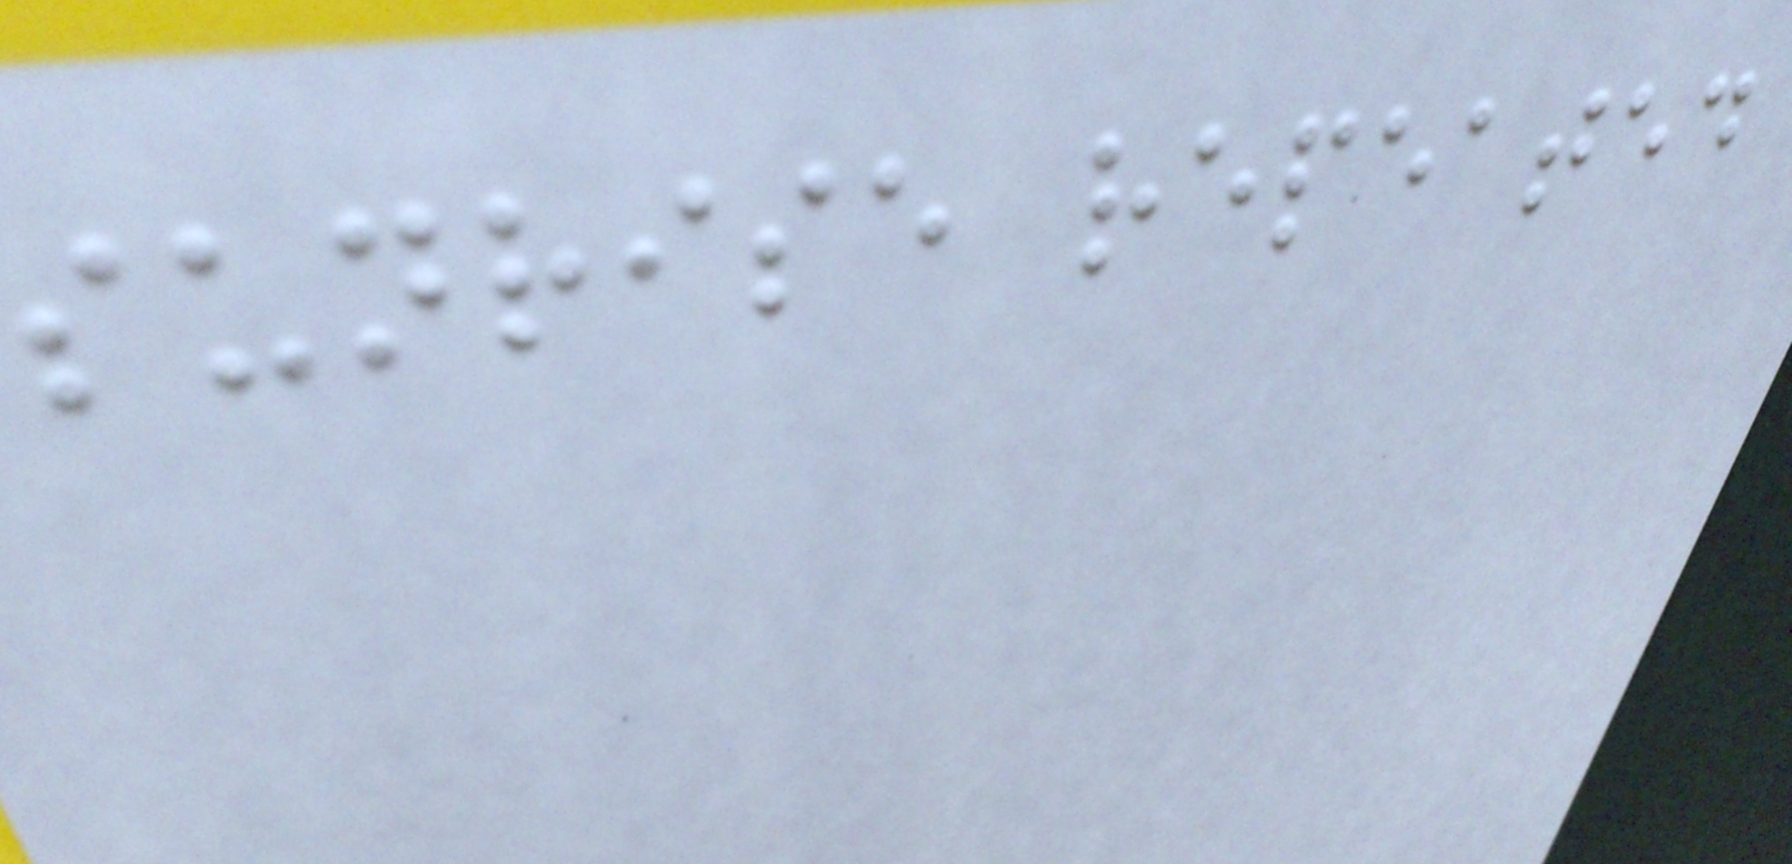sunrise repeated
